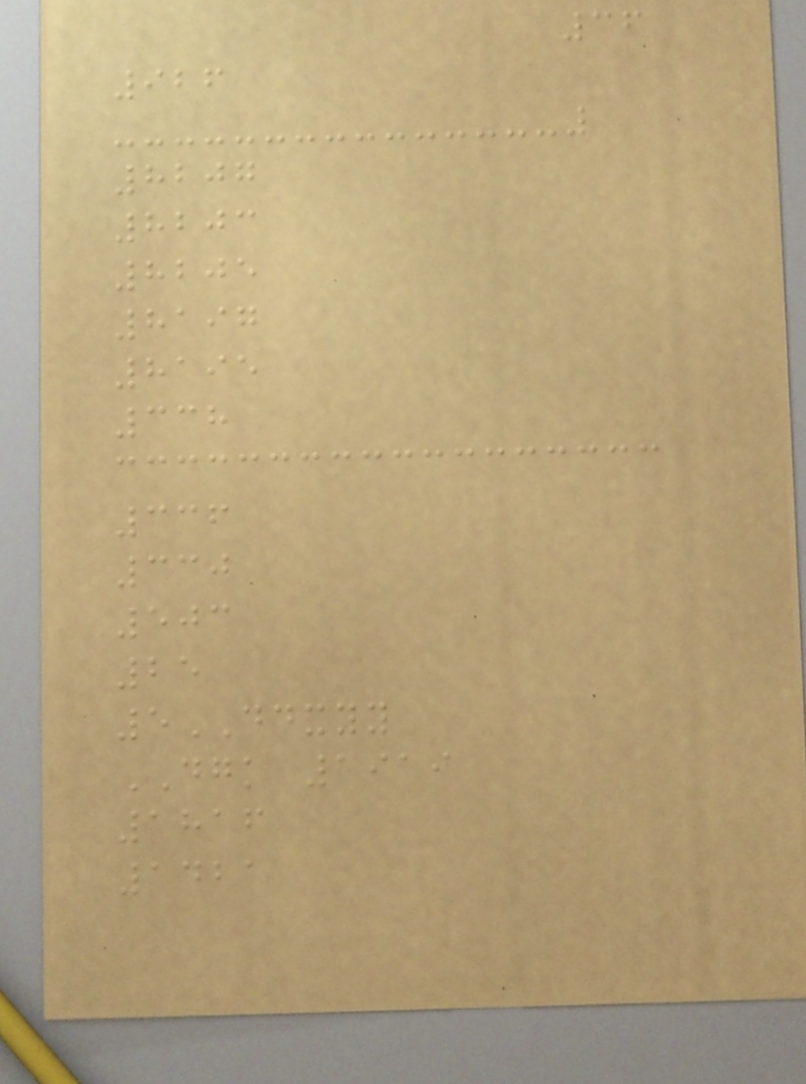36
926
8207
8203
8205
8197
8195
338
336
330
503
25
5DDXYY
DGK 1919
1816
1421
